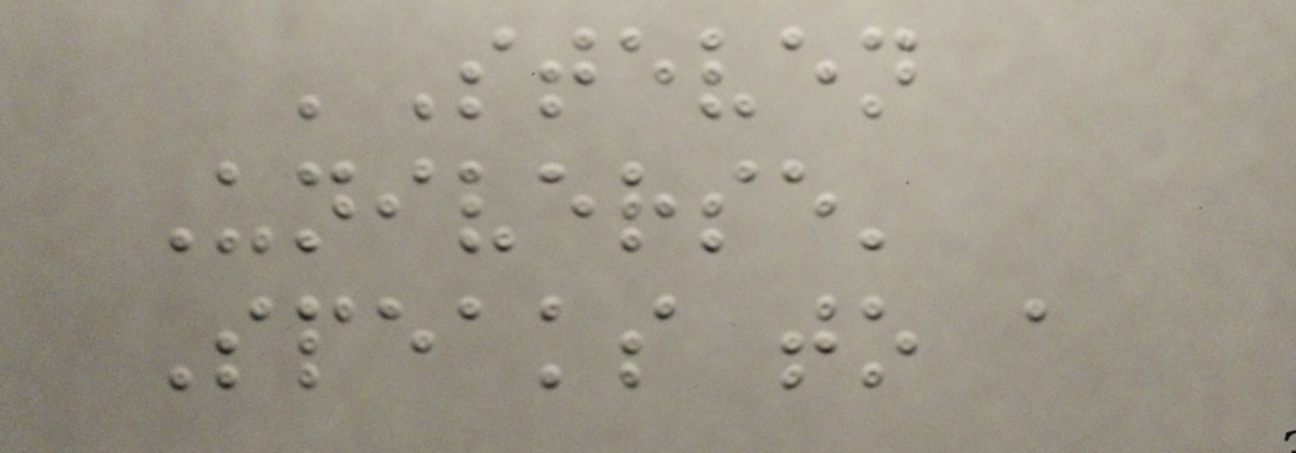'Steven
Universe'
Speaks to a
